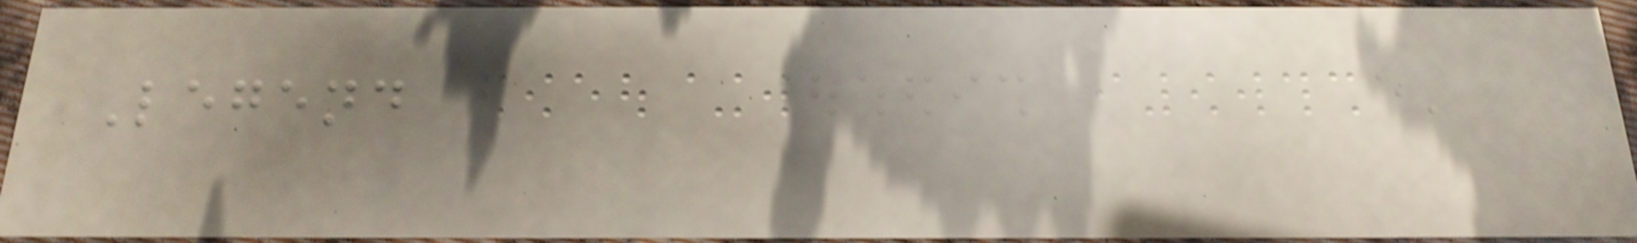Legend
